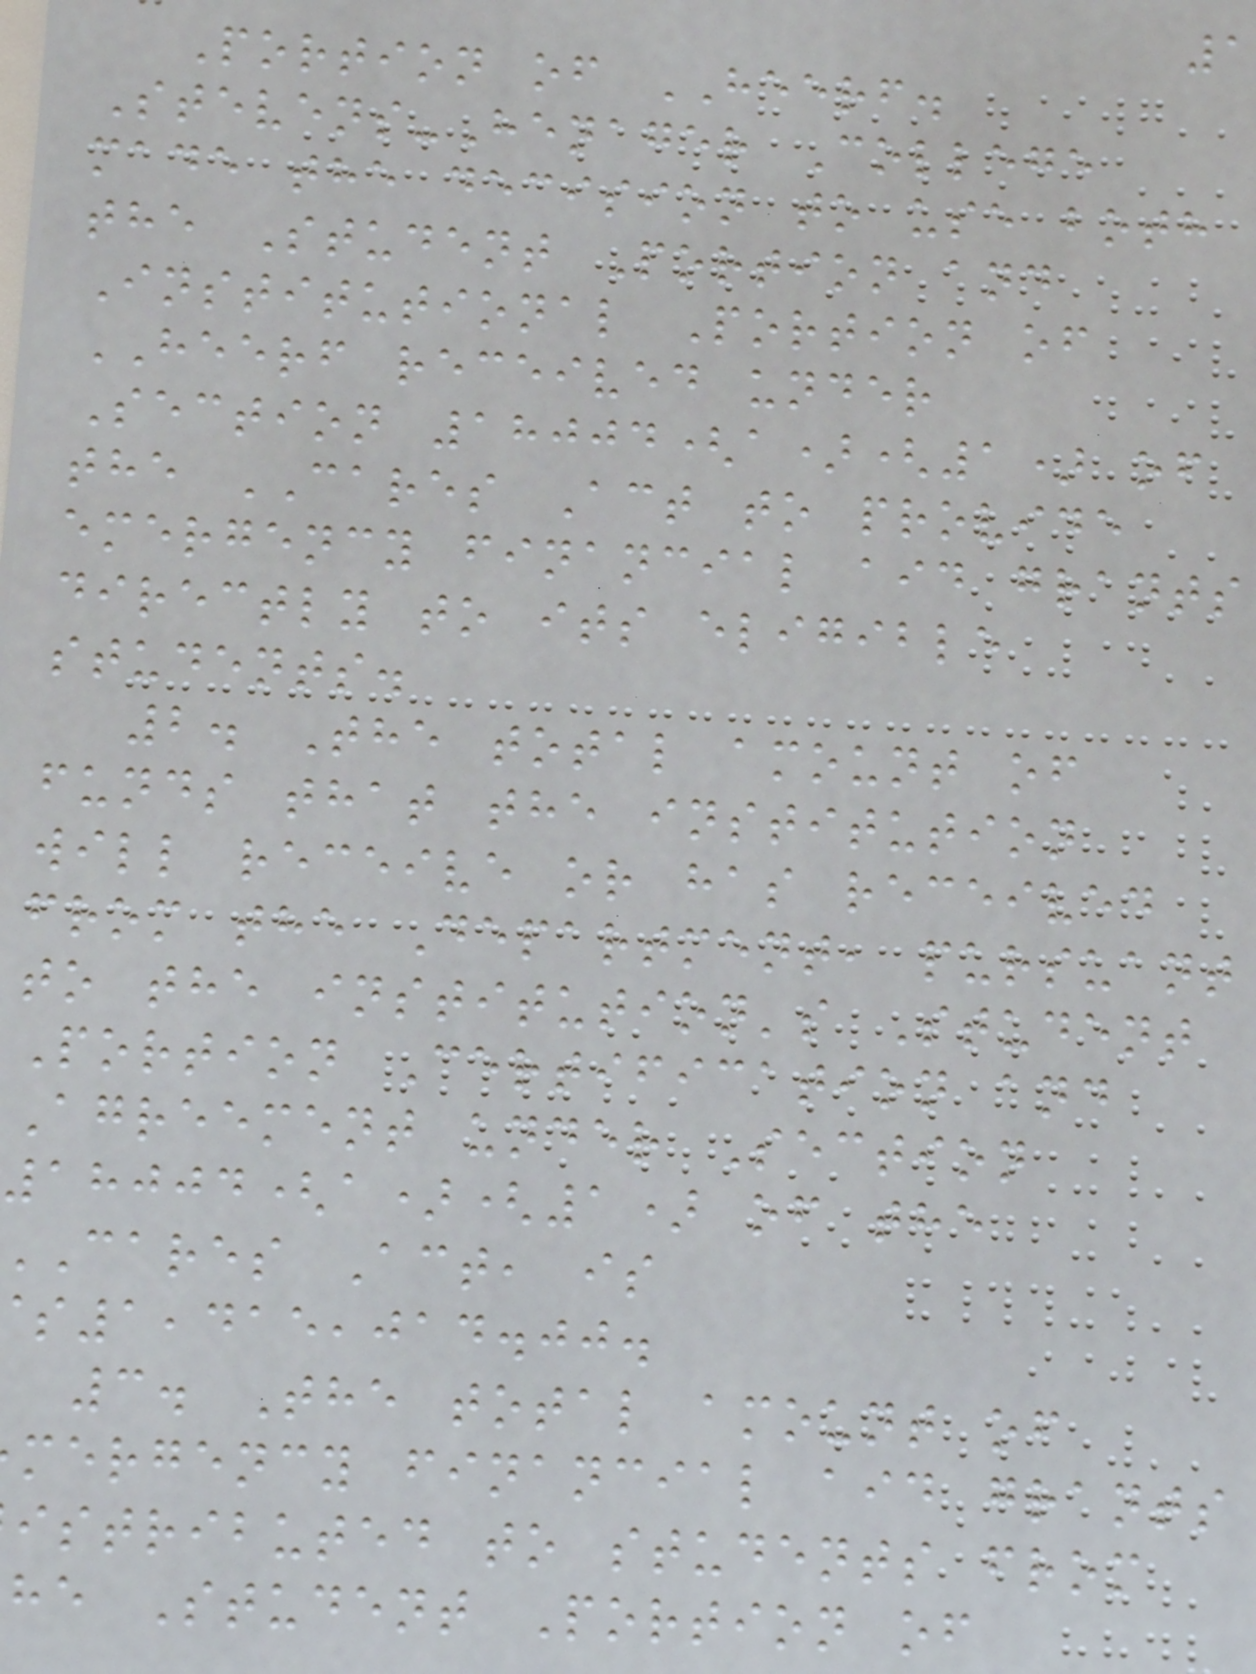1
Portion of HEERF.
Stevens-Henager College
made the decision to use both
the Student Portion and
Institutional Portion of
HEERF received under
Section 18004(a)(1) of
the CARES Act to provide
emergency financial aid grants
directly to its eligible
students.
2. The total amount of
funds that the institution
will receive or has received
from the Department, pursuant
to the institution's Student
Portion Certification and
Agreement under Section
18004(a)(1) of the
cares Act, is
1,415,014.00.
3. The total amount of
mergency financial aid grants
istributed to students from
he Student Portion of
